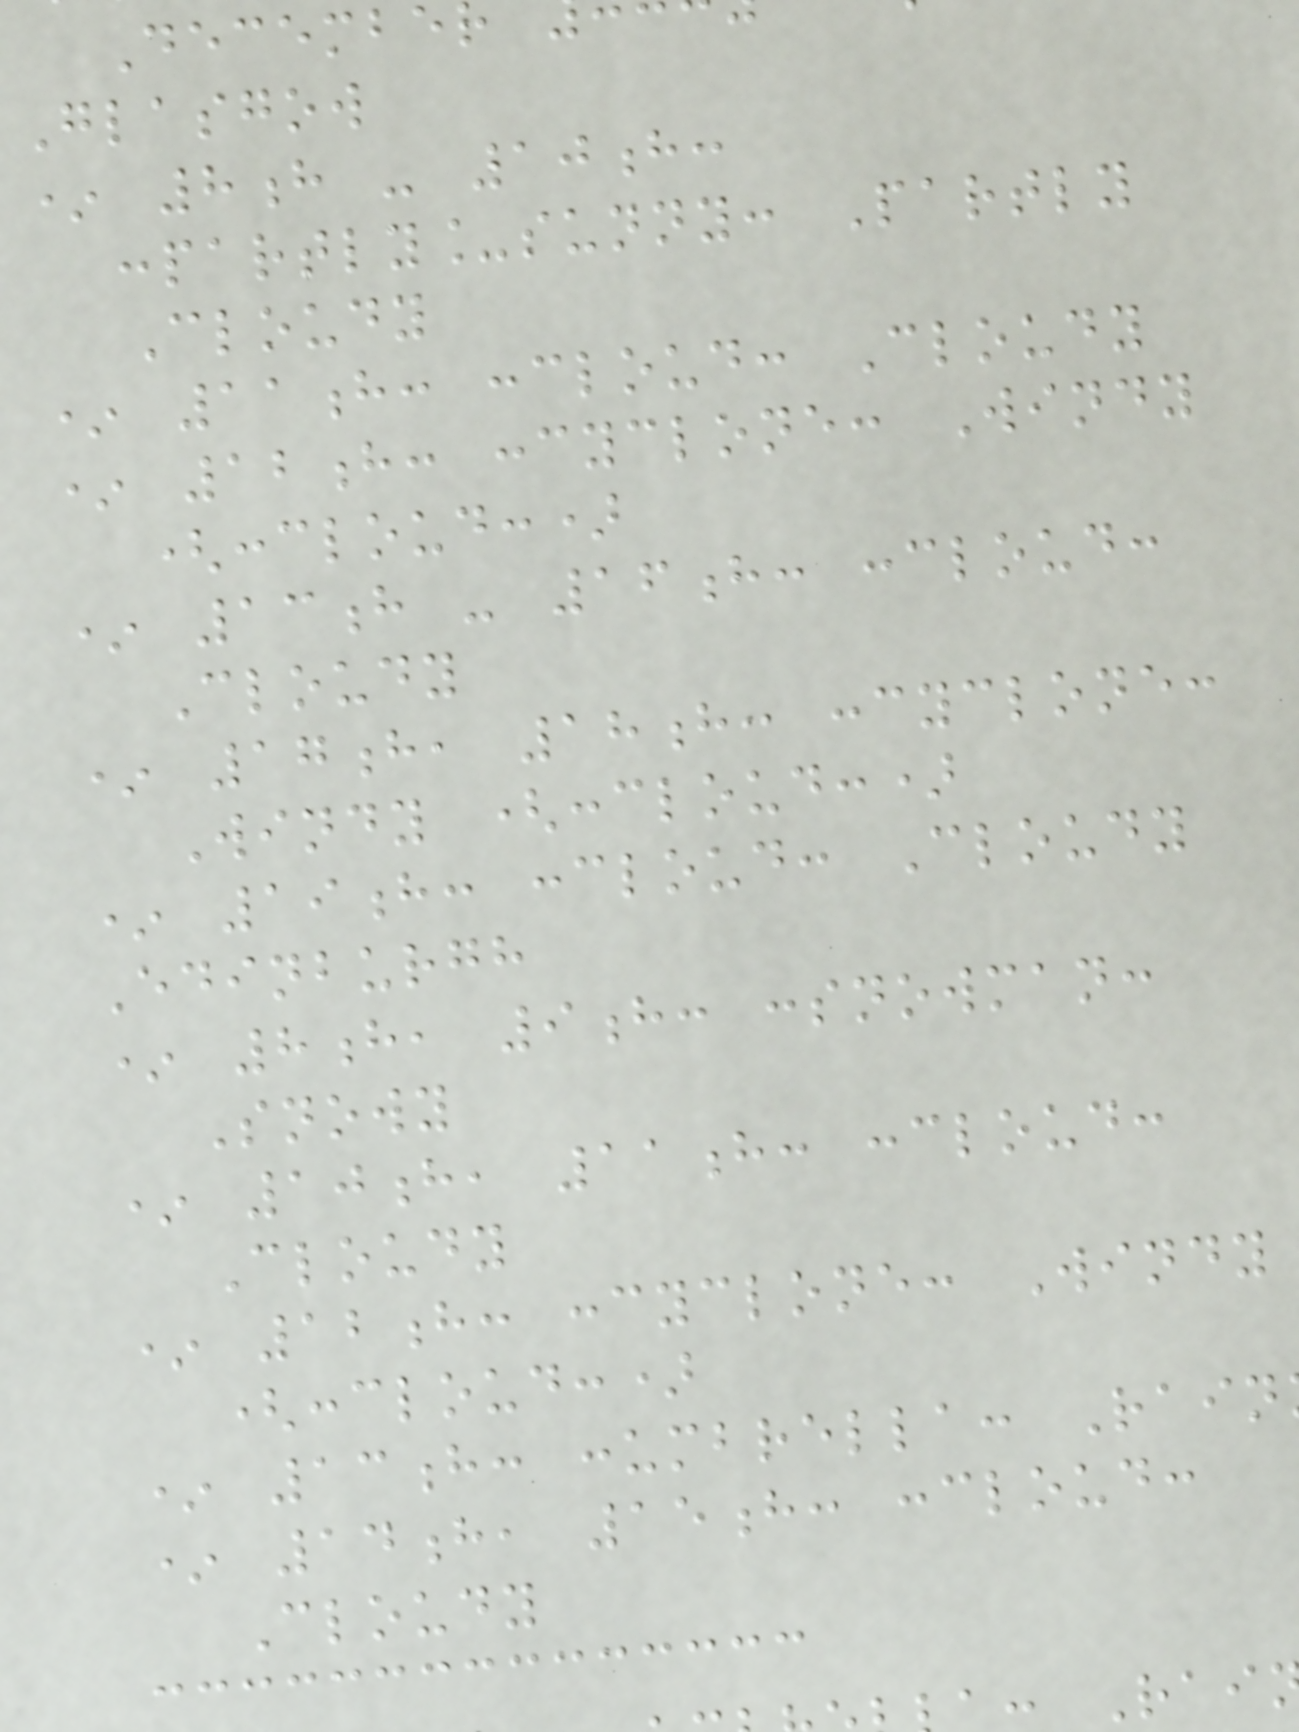Decembe
Glasgow
* 8h - 10h:
:partly_sunny: Partly
Cloudy
* 11h: :cloud: Cloudy
* 12h: :cyclone: Windy
(:cloud:)
* 13h - 16h: :cloud:
Cloudy
* 17h, 18h: :cyclone:
Windy (:cloud:)
* 19h: :cloud: Cloudy
Edinburgh
* 8h, 9h: :snowman:
Snowy
* 10h, 11h: :cloud:
Cloudy
* 12h: :cyclone: Windy
(:cloud:)
* 13h: :umbrella: Rain
* 14h, 15h: :cloud:
Cloudy
